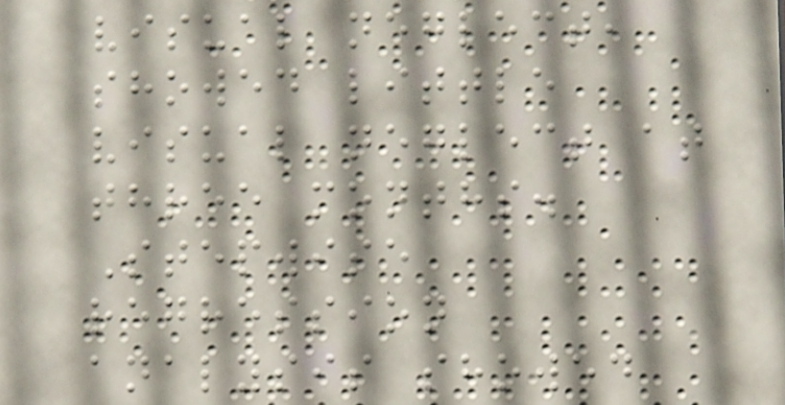visual neglect,
showed little
visual neglect at
three months.
Stepwise
regression
analysis showed
